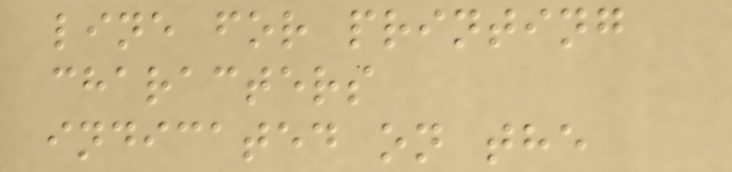line for printing
characters
indicated on the
